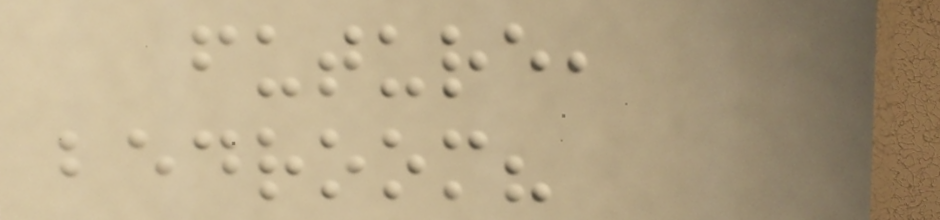future,
bedroom?
